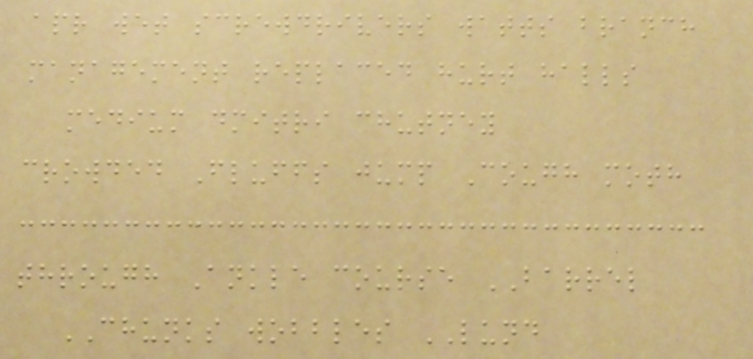apr wet screwdrivers watts branch
management replaced hurt halls
medium dmitri chutney
crowded Fluffs jump Cough moth
through Ankle course BARREL
CHUNKS wobbles LUND
